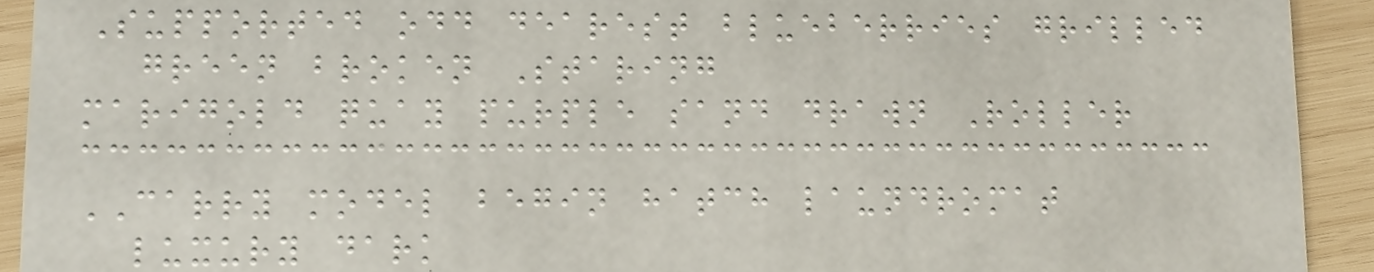Supported odd dearest blueberries grilled
green broken Staring
marigold quay purple sand drawn Roller
CARRY model begin hatch laundromat
luxury dark
